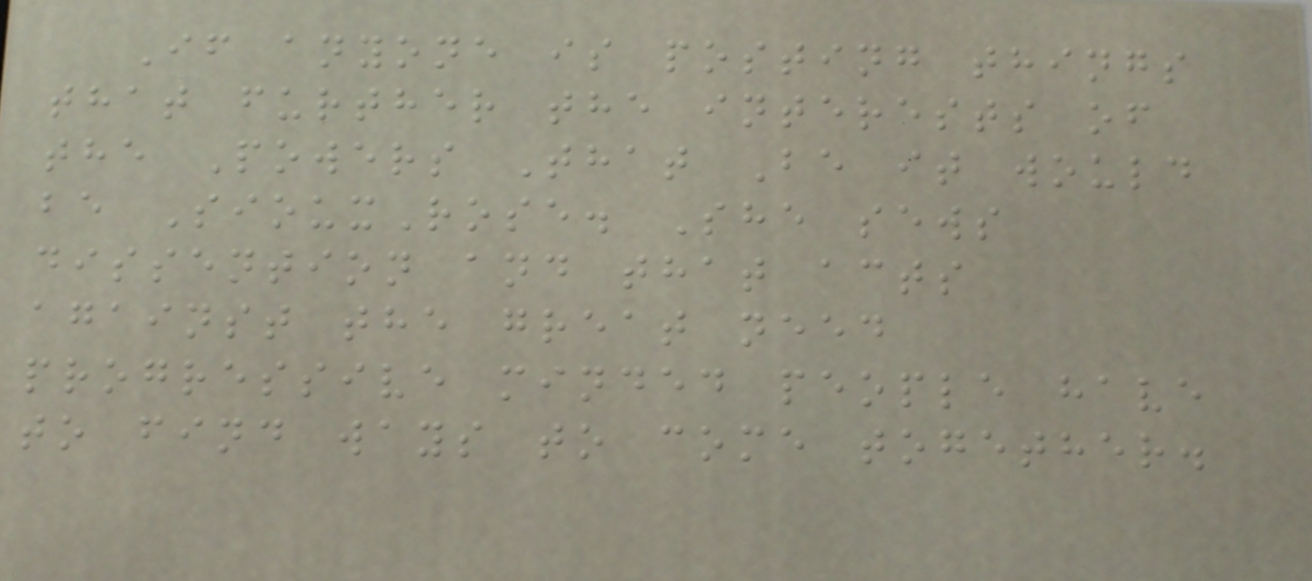If anyone is posting things
that further the interests of
the Powers That Be it would
be SiouxRose. She sews
dissention and that acts
against the great need
progressive minded people have
to find ways to come together.
